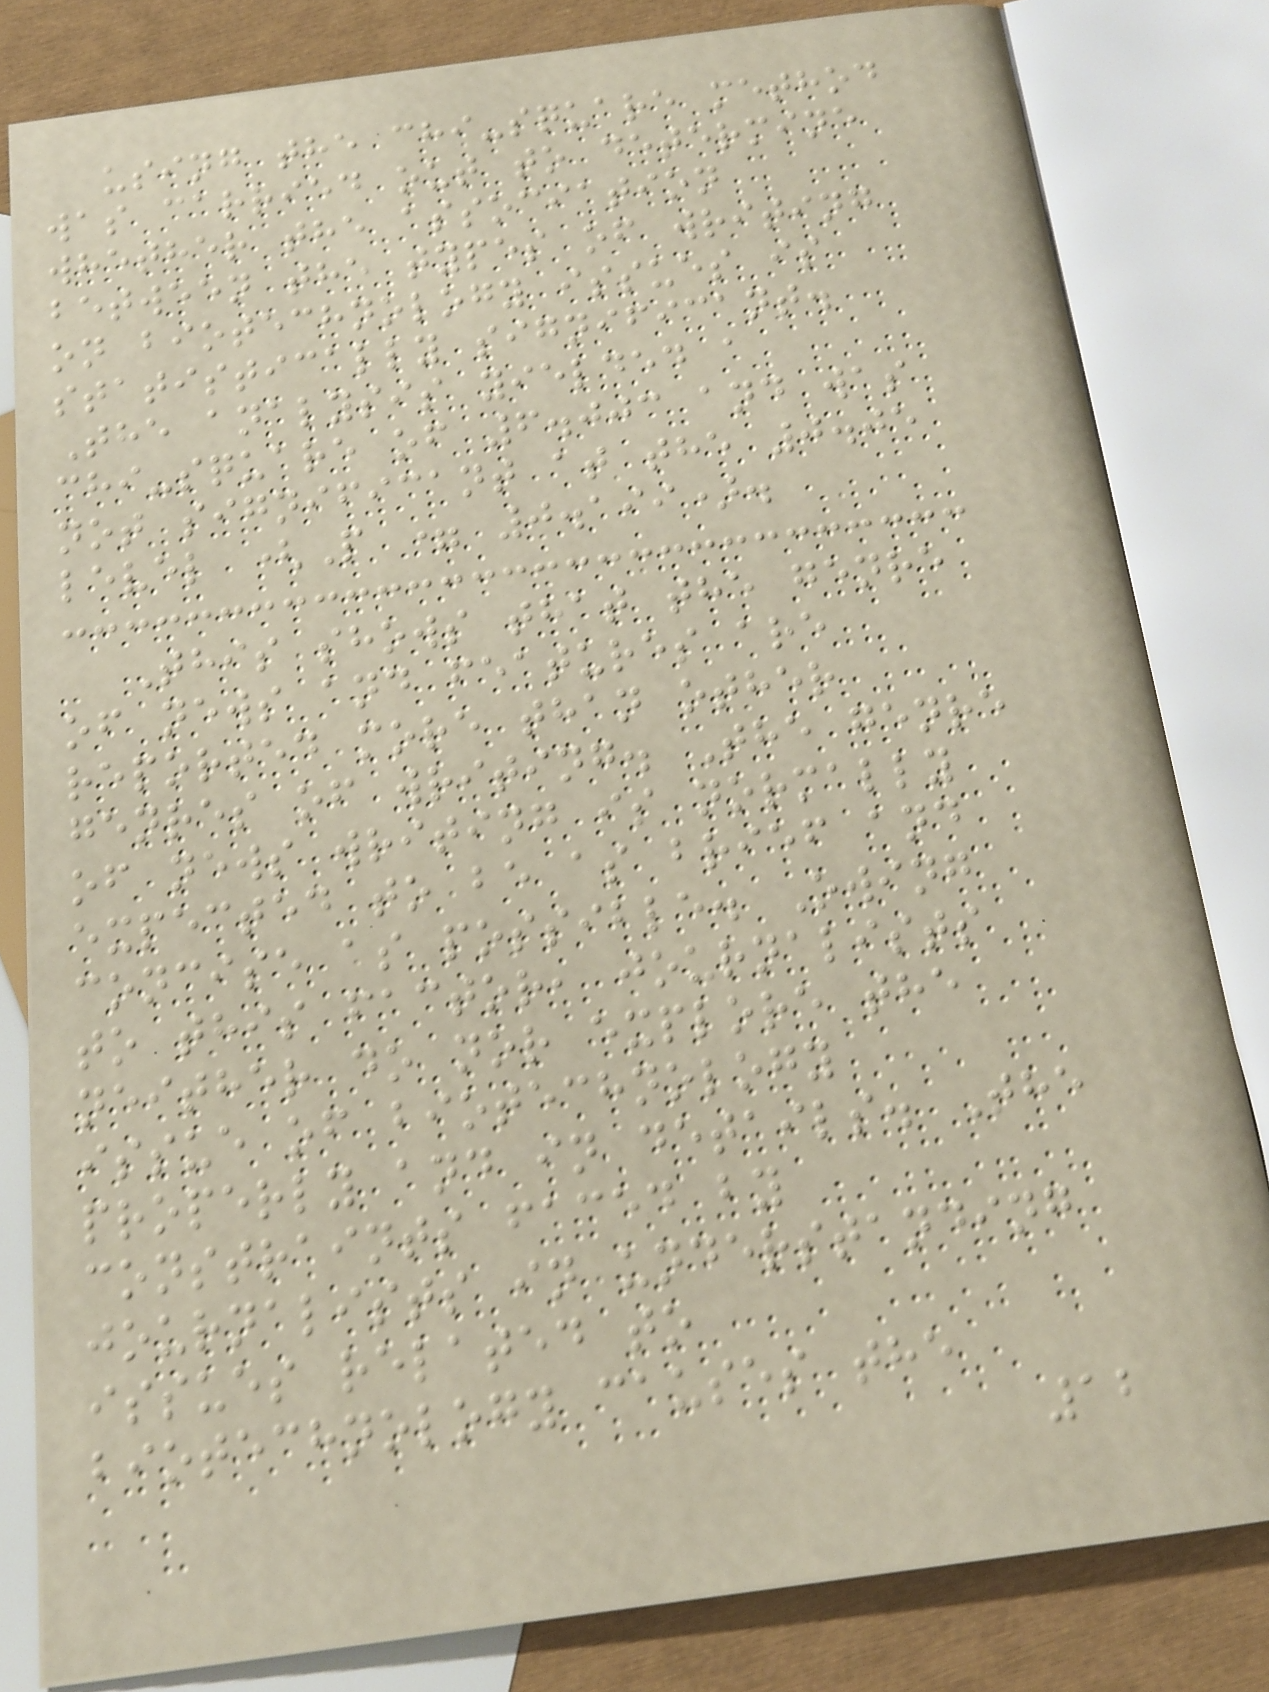using the chi-square method
was carried out to determine
whether the association
between the types of writing
on biotechnology issues is
statistically significant.
The analysis yielded a
chi-square of 6.003 and was
not significant at the 0.05
level (P = 0.199).
This shows that the genre
of news and features are
reported more than other
genres of writing. The genre
of news writing is normally
expected to be as brief and
concise as possible. Owing
to this factor, journalists
neither do nor explore the
issue of biotechnology
properly and in details. The
constraints faced by
journalists in understanding
issues related to
biotechnology causes the
12
